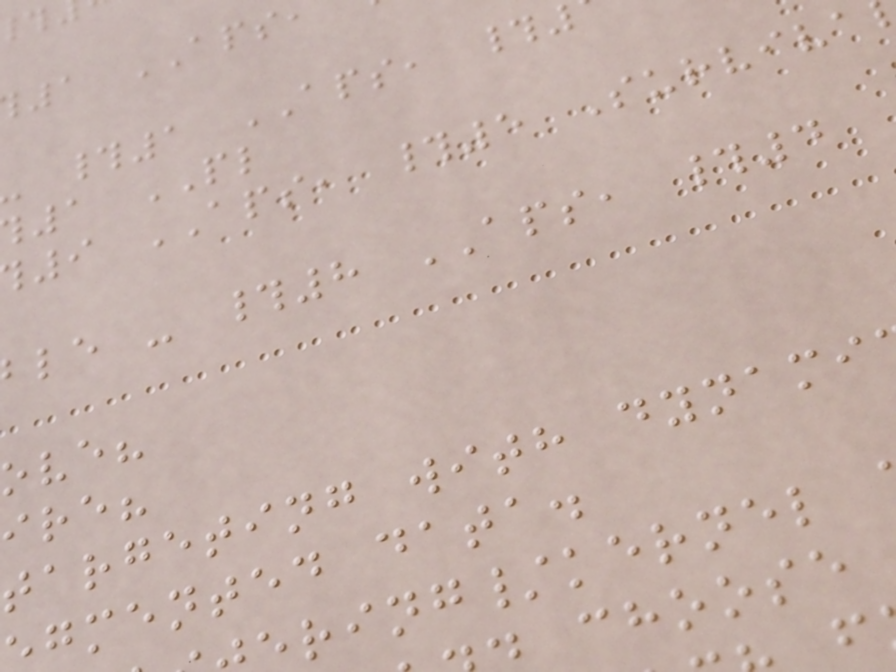#1 APS, #
1 PL
9 APS, #5 Surviva
le - #8 APS, #4
targeting with dynami
gmented data.
ring/kernel
